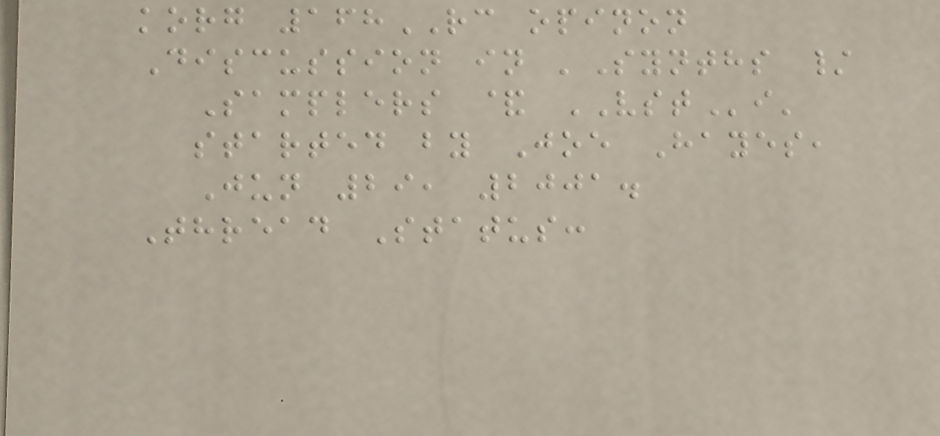korg 168RC opinon
Discussion in 'Synths /
Samplers & VSTi'
started by Joe Hayes,
Jun 29, 2001.
Thread Status:
